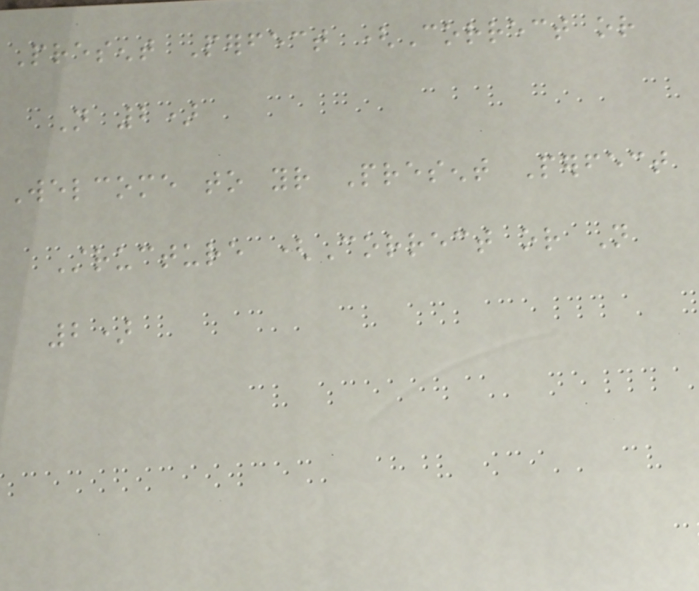Present Perfect (Correct or
Not 2)
Welcome to your Present Perfect
Structure (Correct or Not
2)
